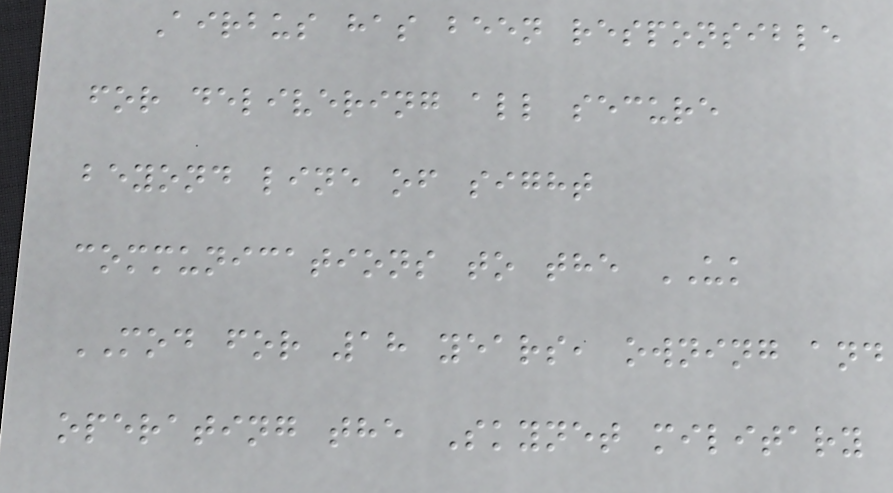Airbus has been responsible
for delivering all secure
beyond line of sight
communications to the UK
MOD for 18 years, owning and
operating the Skynet military
